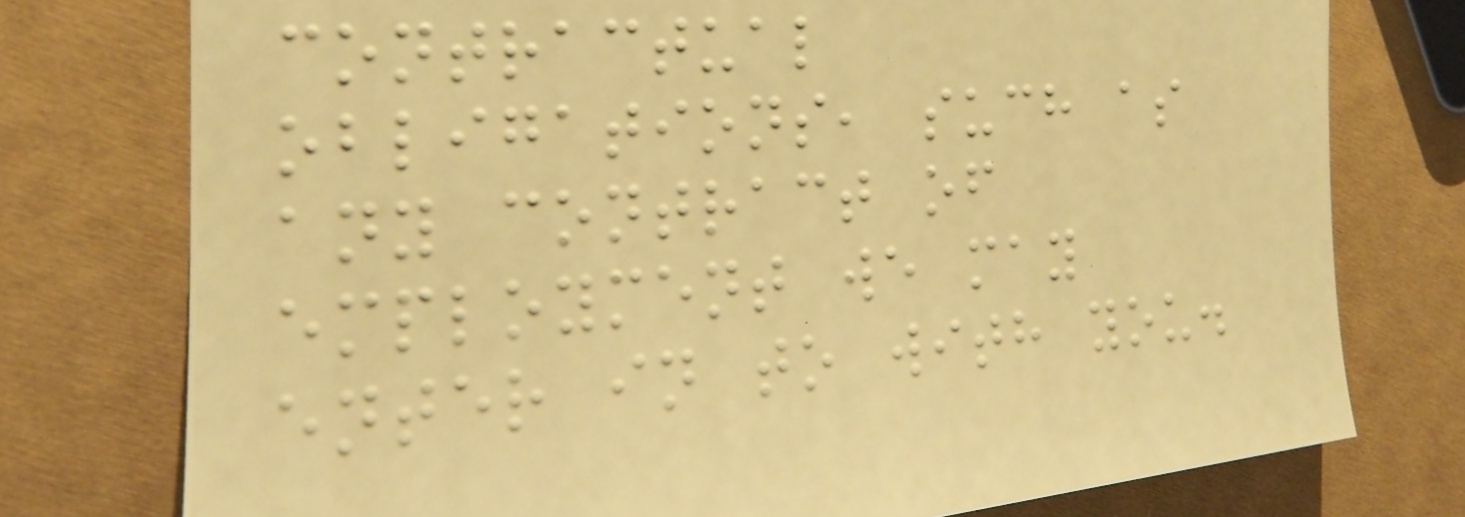contractual
obligations, such as
any contract of
employment we may
enter in to with you.
